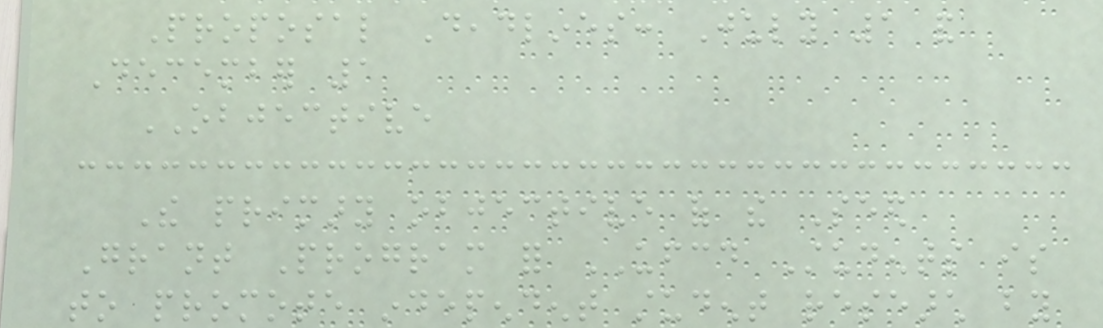Proposal Deadlines: July 1 and
December 1
OBJECTIVE
The primary objective of the Seed
Grant Program for UFCD Students is
to promote independent student research by
